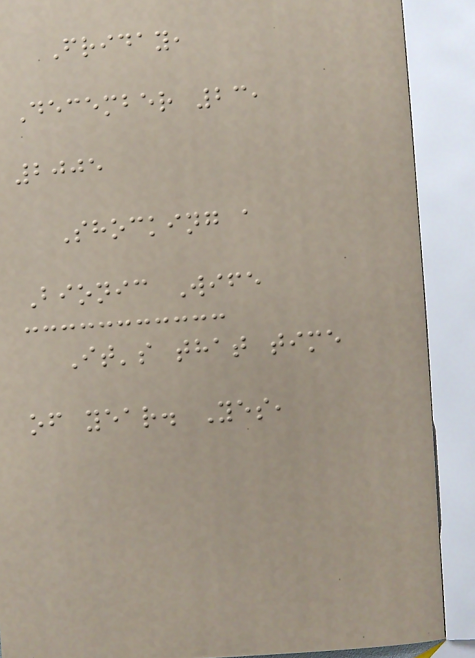Friday,
December 23,
2005
Shocking a
Bionic Wife
It's that time
of year. Yes,
